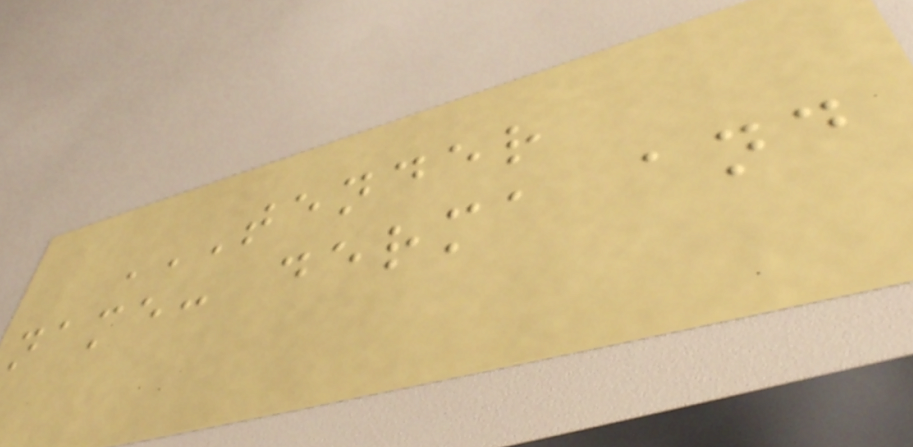TENDER
NAME: DERMA AND
